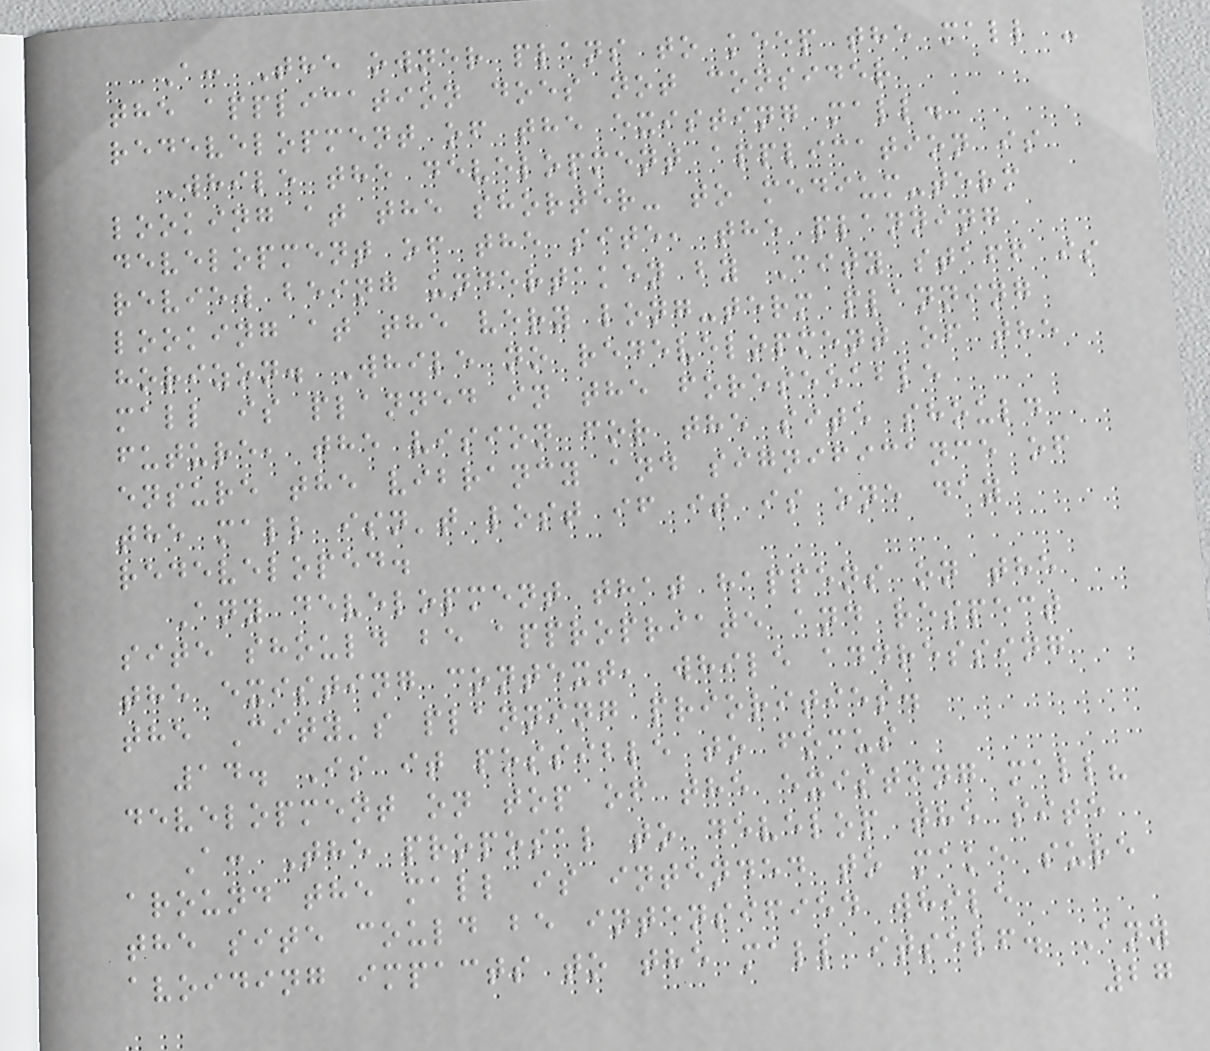A: The owner plans to keep the mall -
the application does not consider
redevelopment of the existing mall.
While the development application is
looking at the shorter- to medium-term
development of the site, the planning
review being undertaken by City staff is
looking at the very long-term planning
horizon. While no redevelopment of the
mall is planned in the foreseeable
future, the vision for the site should
ensure the vibrancy and significance of
the mall isn't lost if it is one day
redeveloped.
Any development that happens on the
site should be appropriate and respect
the existing context, while addressing
the City's planning priorities.
14. Is it possible to focus
development on top of the existing mall?
A: The proposal to develop the site
around the mall is intended to make sure
the site could be intensified while
avoiding impacts to the mall itself. Any
27
